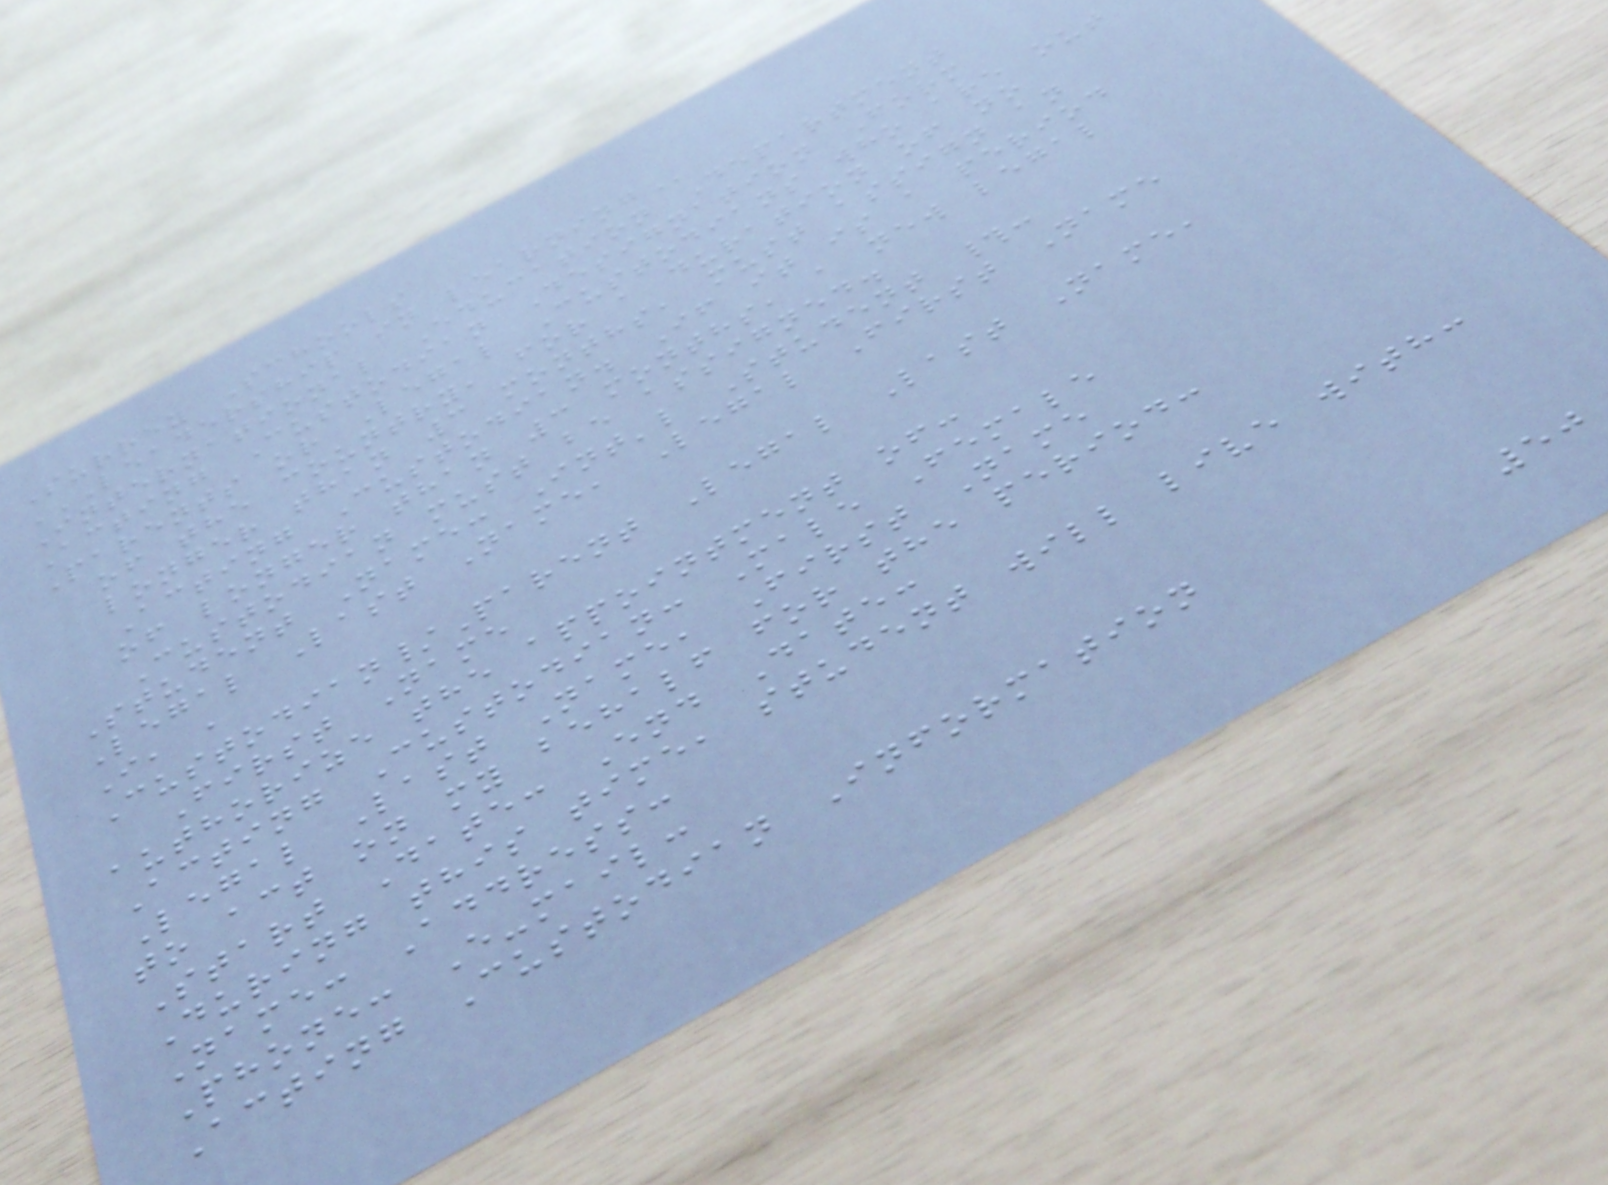Surrey Schools
LEADERSHIP IN LEARNING
International Education Department
Acting Custodian Designation Form
Parents or Legal Custodians who are out
of the country, for a duration of no
longer than 3 months, must assign an
Acting Custodian. If it is a period
of longer than 3 months, a new legal
Custodian must be assigned.
Student Name: Int'l Student #:
Legal Last Name, Legal First Name
I, ,
Custodian/Parent Legal Last Name,
First Name
authorize the appointment of:
Acting Custodian: Male Female
Legal Last Name, First Name
to act on my behalf for the period:
Start Date: End Date:
During this time, student will live with:
Name: Address:
Phone: E-mail:
Acting Custodian Information
50
